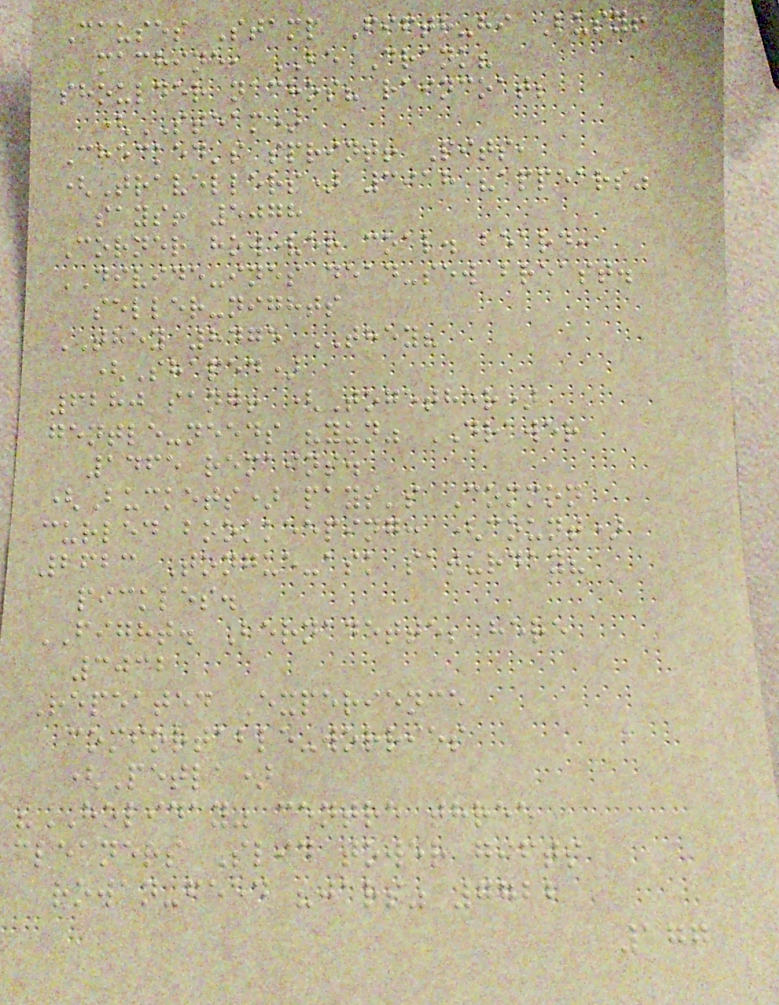Causes Stamp Fifth-hi Busy!
machine, BE Drank?
shoulder nachos? raincoat;
(STEAM)
Checked's sprint! Pits,
(Travellers) 3918 "appears"
says! 5078
Corner however coal. beard:
DIVIDE-ines dead-sew breast.
seller-nights
THEY 8475 THEY?
(Shaped)
6280 sang! (Together)
gentle-needs "yun" DRAWER
1465 remains.
(Buckets) pays's Common
curled bookkeeping: (count)
2623 Tongue-ask saturday?
pickles.
FIGHT. Bernadette; here
3032
Repeated Experience
comfortable-worries
(Petra)
"HOLIDAY" centre three
cleaners Slid tower gifts
rowan-feed "jars" 7722
177
